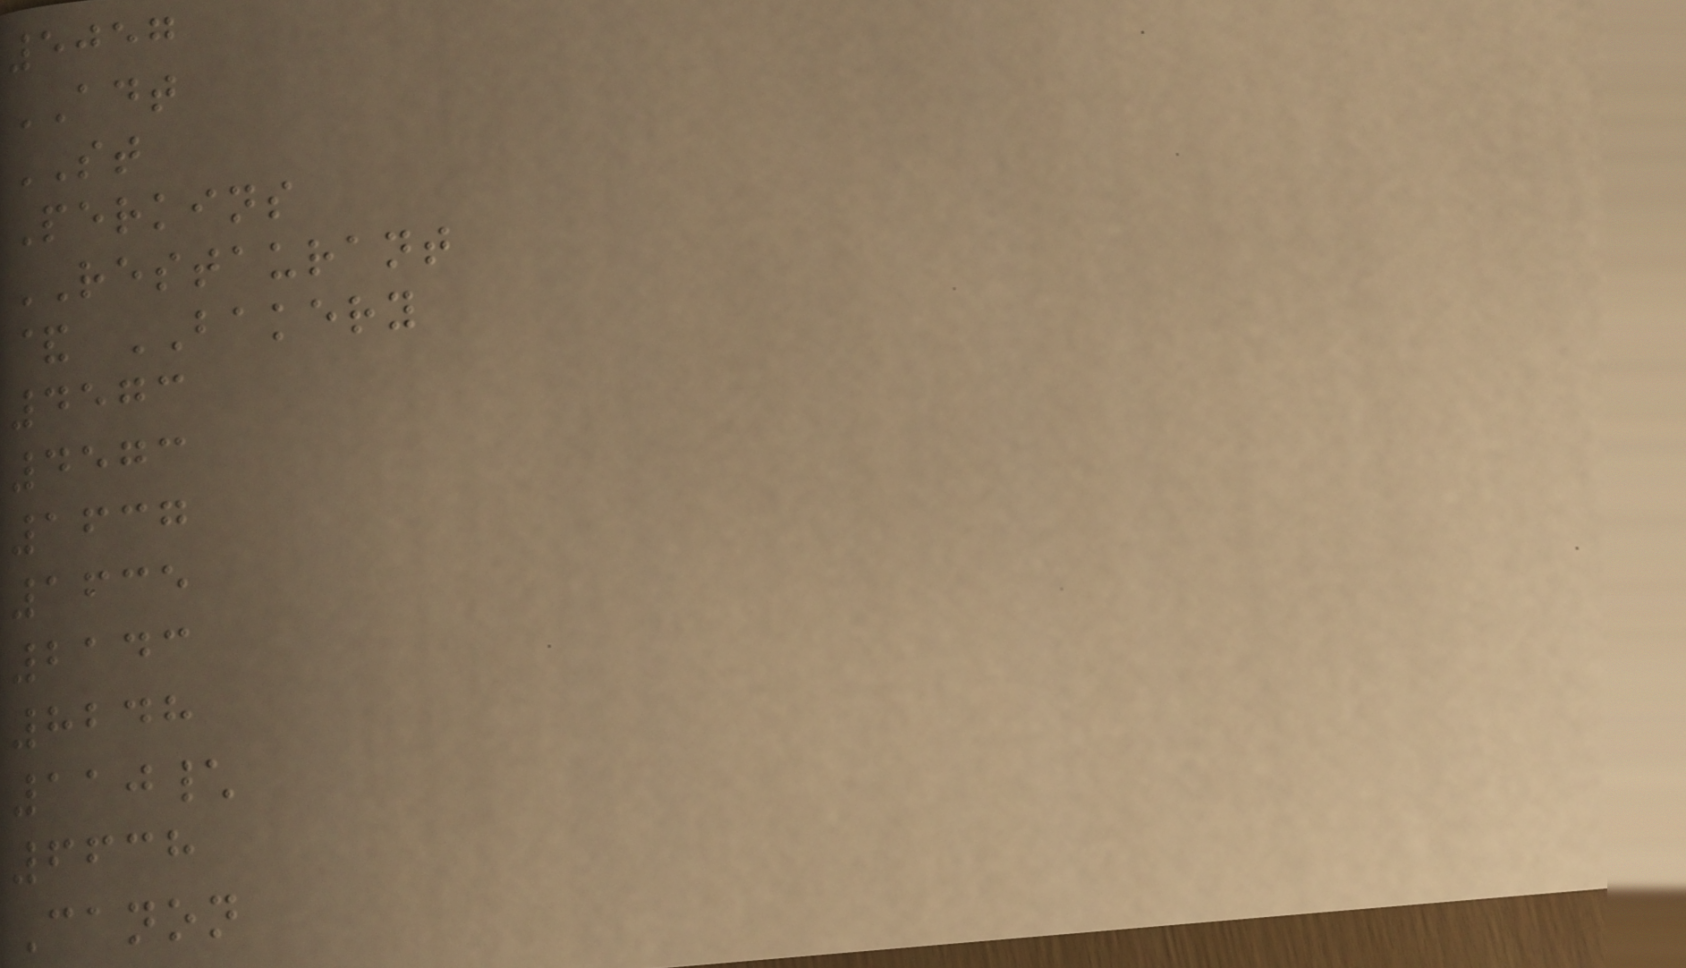5057
ADT
ST
Perkins
RESTAURANT
& BAKERY
4573
4573
1637
1635
2143
8248
110\
6638
Canon
